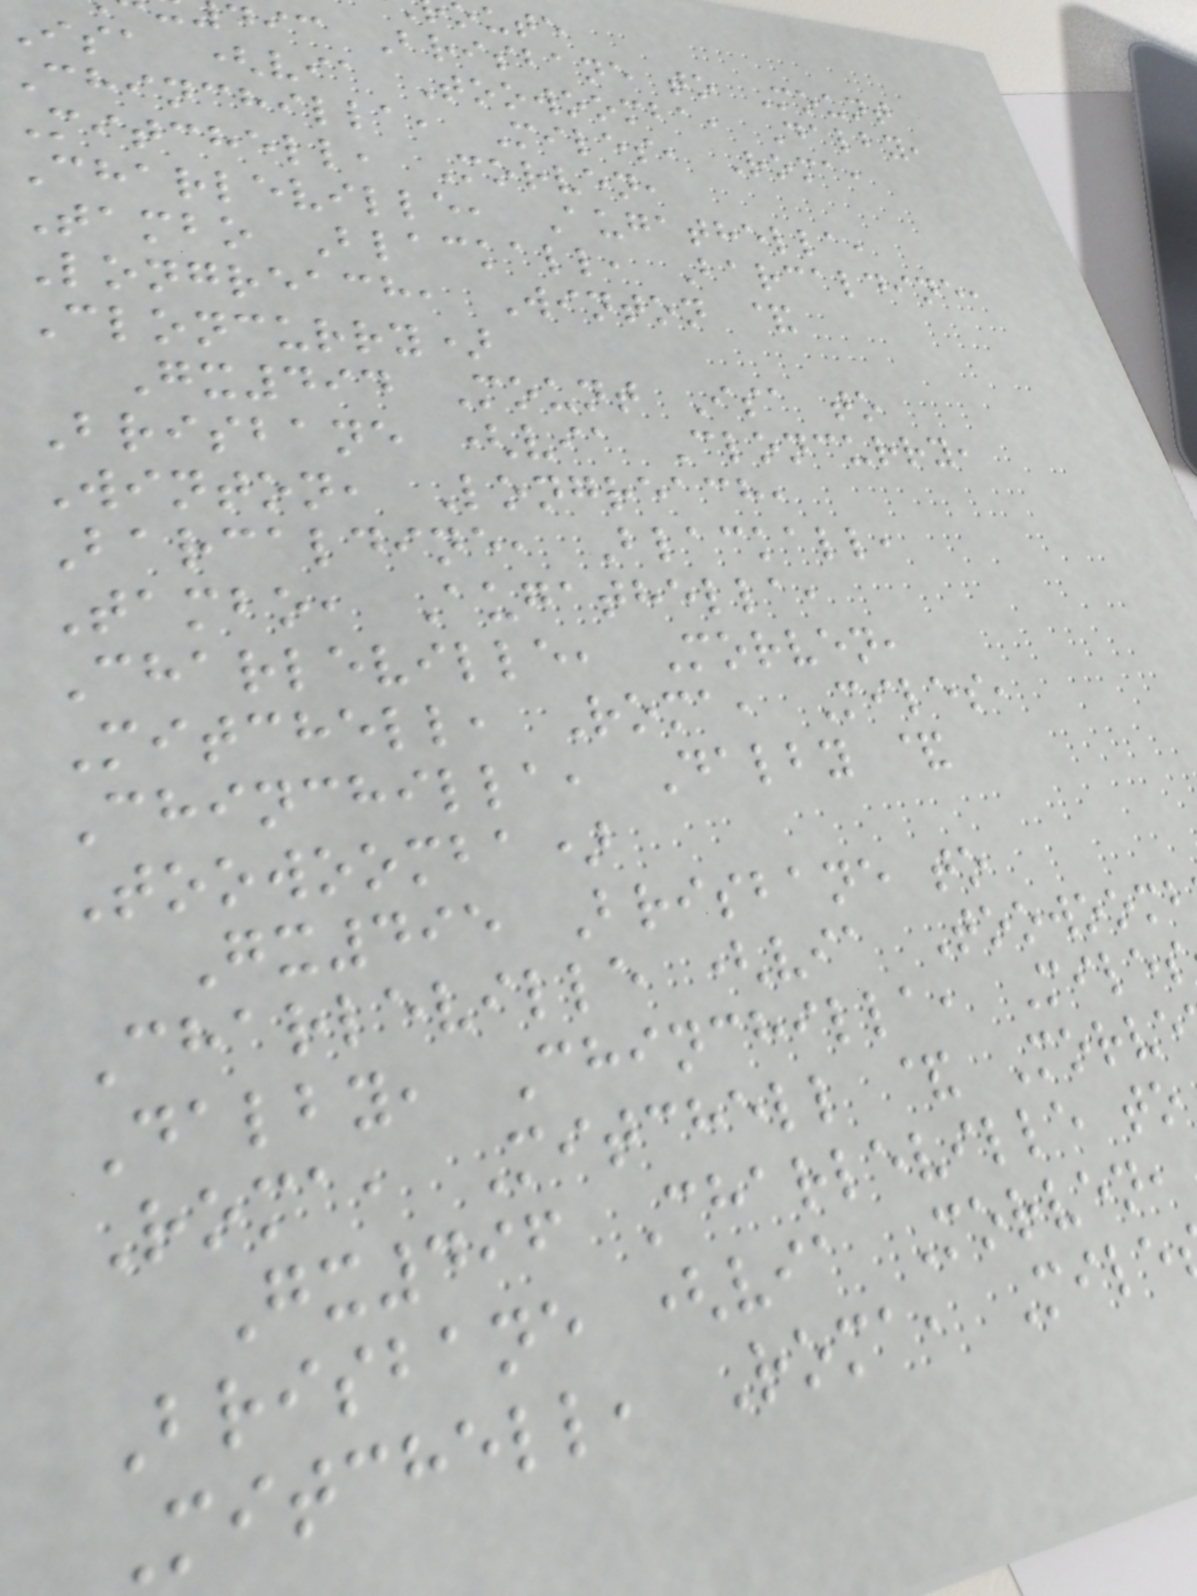dic Brisbane to Mount
isa (via Toowoomba, Dalby,
Chinchilla, Miles, Roma,
Mitchell, Morven,
Charleville, Augathella,
Tambo Blackall, Barcaldine,
Longreach, Winton &
Cloncurry)
Gx494 Mount Isa to
Brisbane (via Cloncurry,
Winton, Longreach,
Barcaldine, Blackall,
Tambo, Augathella,
Charleville, Morven,
Mitchell, Roma, Miles,
Chinchilla, Dalby &
Toowoomba)
Gx495 Brisbane to
Charleville (via Toowoom
Dalby, Chinchilla, Miles
Roma, Mitchell & Morve
Gx496 Charleville to
Brisbane (via Morven,
Mitchell, Roma, Mile
